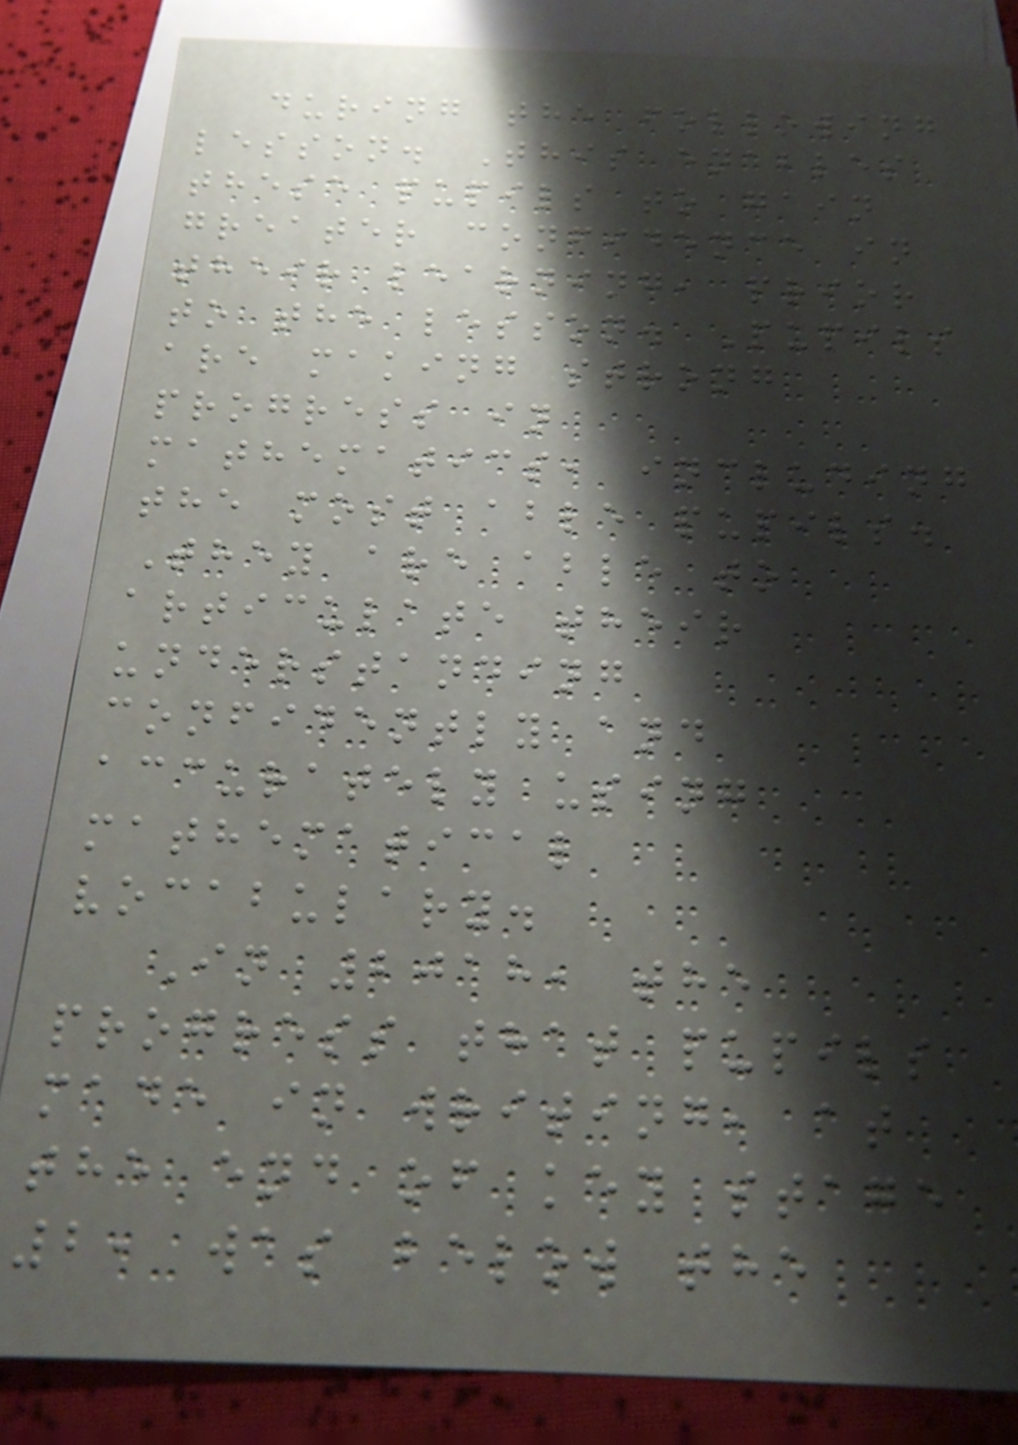during the following
lesson. This enables
these pupils to gain
greater confidence in
their learning, prior
to the lesson. Pupils
are making strong
progress in
mathematics, including
the most able pupils.
They are able to
articulate their
understanding
confidently and
accurately using
mathematical
vocabulary.
In 2018, the
progress that pupils
made in writing, at
the end of key stage
2, was below the
